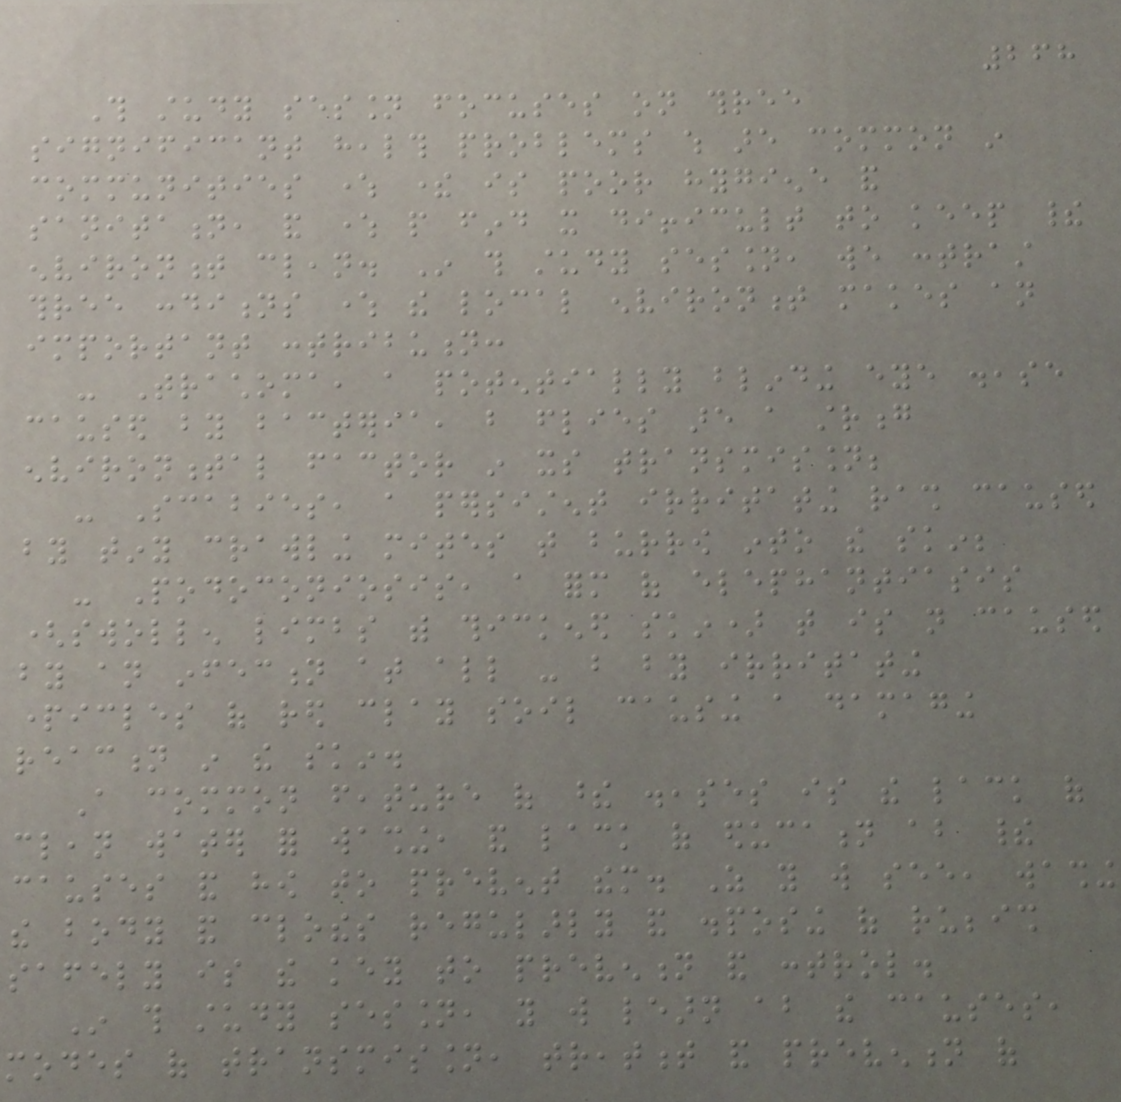268
This study session focuses on three
significant health problems which are common in
communities where there is poor hygiene and
sanitation, and where people find it difficult to keep their
environment clean. In this study session, we contrast
three conditions where the local environment makes an
important contribution:
- Trachoma, a potentially blinding eye disease
caused by bacteria, but flies are a strong
environmental factor in its transmission;
- Scabies, a persistent irritating rash caused
by tiny crawling mites that burrow into the skin;
- Podoconiosis, a form of elephantiasis
(swollen limbs with thickened skin) that is not caused
by an infection at all - but by irritating
particles of red clay soil causing a damaging
reaction in the skin.
A common feature of these diseases is the lack of
clean water for washing, and lack of education about their
causes and how to prevent them. As you will see, washing
the body and clothes regularly and disposing of rubbish
safely is the key to prevention and control.
In this study session, you will learn about the causes,
modes of transmission, treatment and prevention of
